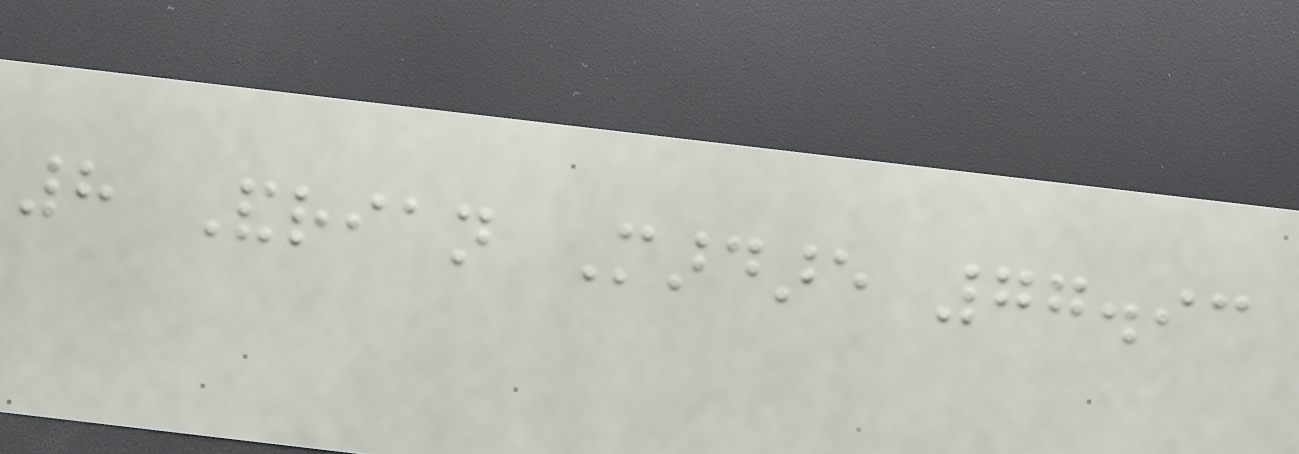8 Andrian Mardare 77.93
